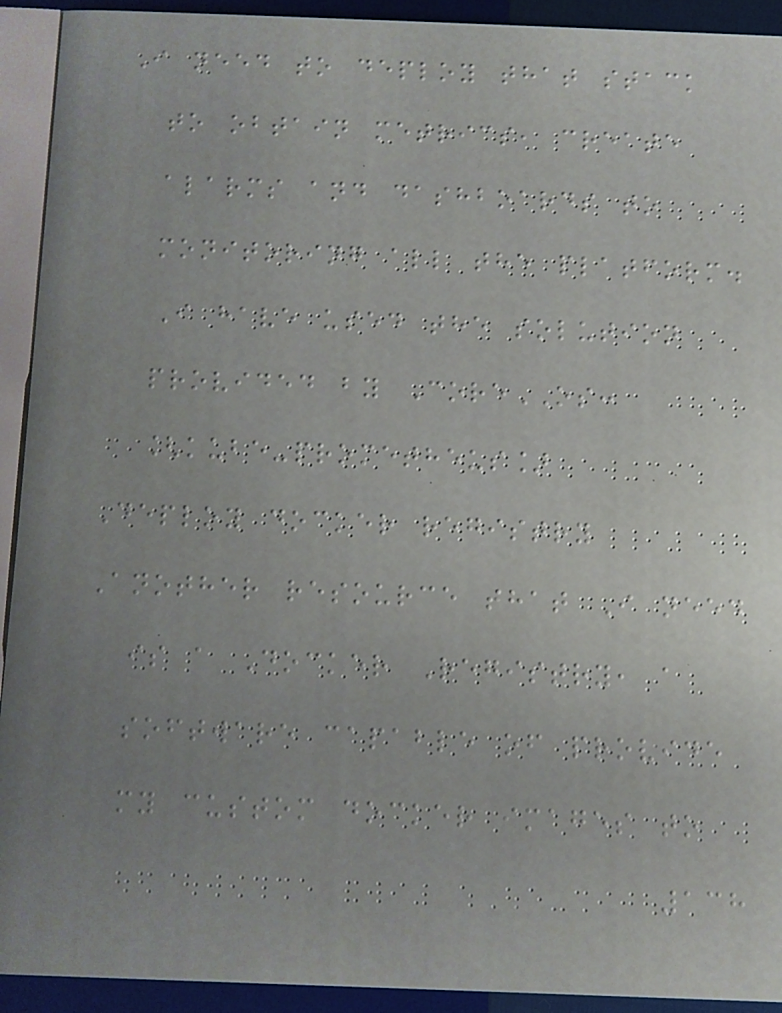I need to deploy that stack
to obtain metrics, create
alarms and dashboards to
monitoring all the platform.
I have used the solution
provided by CoreOS:
[kube-prometheus]
Deploy docker registry
Another resource that I need
is a Docker Registry, a
software capable of provide
my custom docker images to
138
